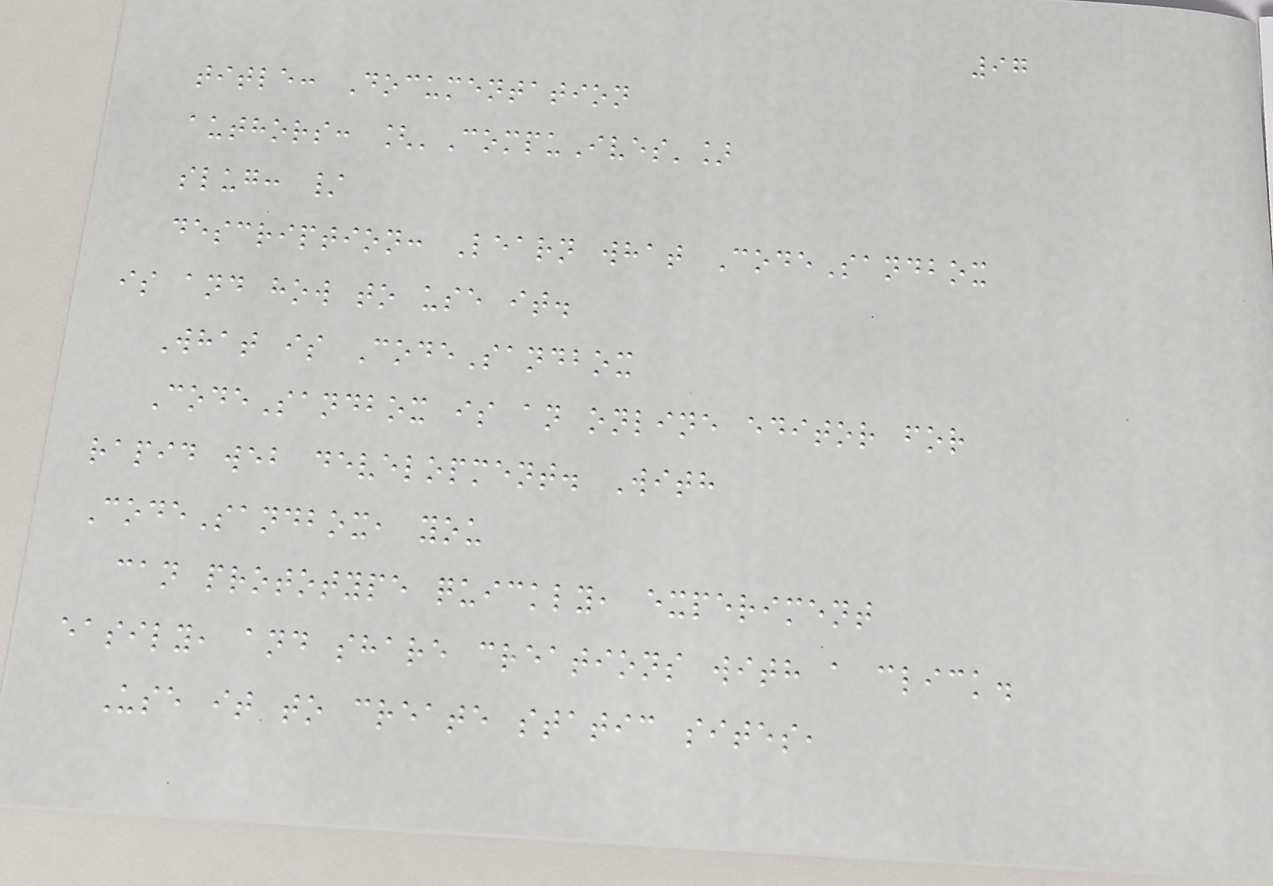97
title: Documentation
authors: ['CompuIves']
slug: /
description: Learn what CodeSandbox
is and how to use it.
What is CodeSandbox
CodeSandbox is an online editor for
rapid web development. With
CodeSandbox, you
can prototype quickly, experiment
easily, and share creations with a click.
Use it to create static sites,
